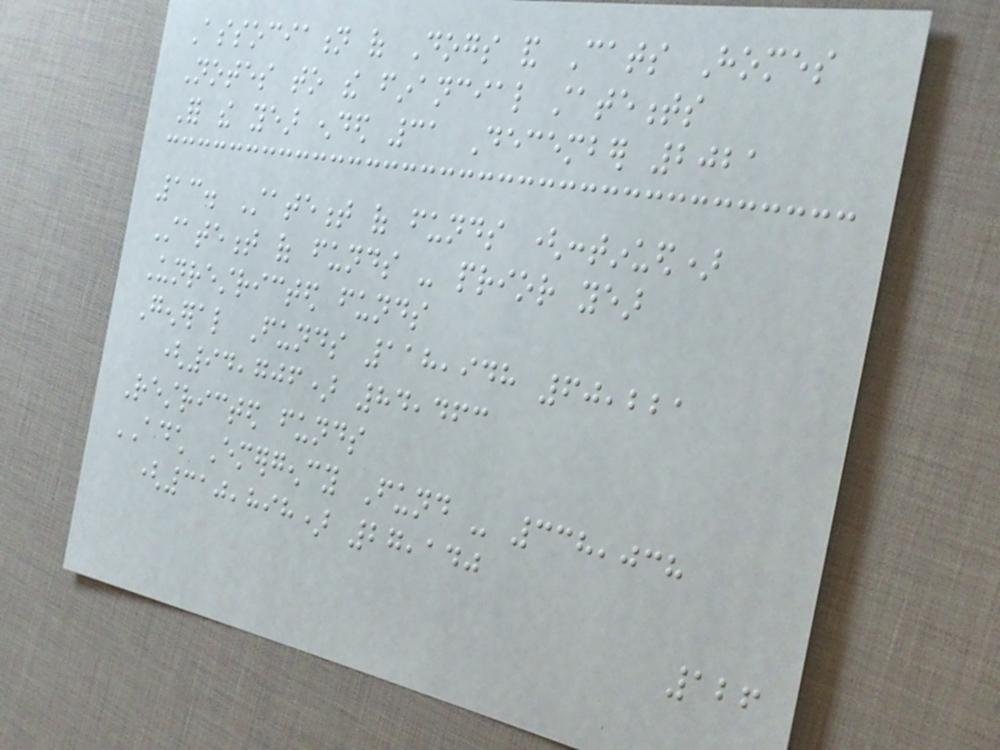Association of Dogs and Cats Homes
Notes to the financial statements
For the year ended 31 December 2021
13. Statement of funds (continued)
Statement of funds - prior year
Unrestricted funds
General Funds 118,948 60,221
(94,706) 84,463
Restricted funds
ADCH Emergency Fund - 338,038
(310,898) 27,140
126
